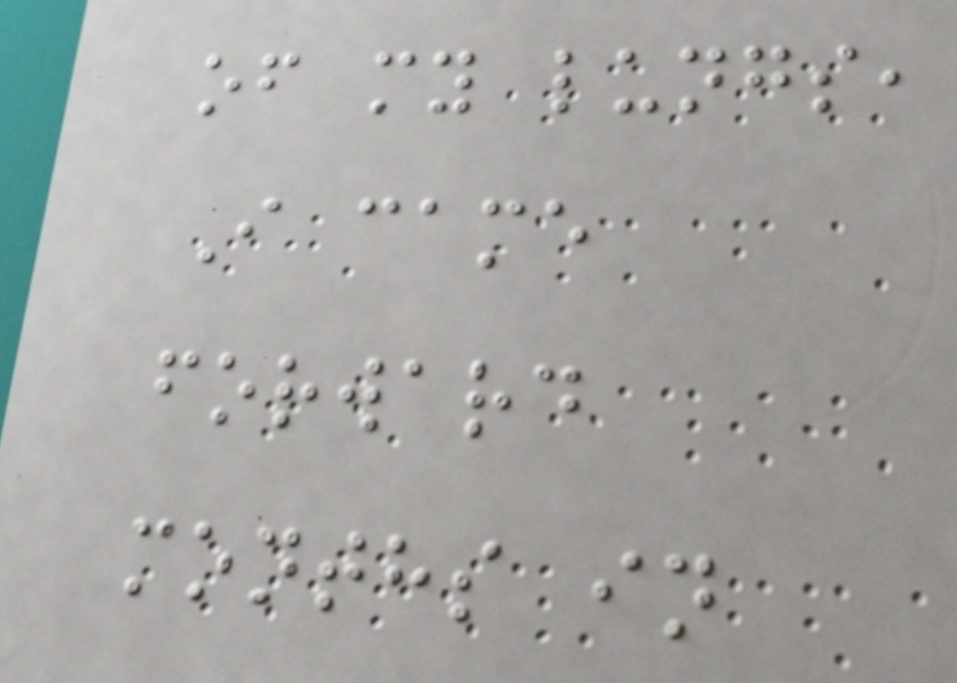of my lungs,
I came
forward
months in
